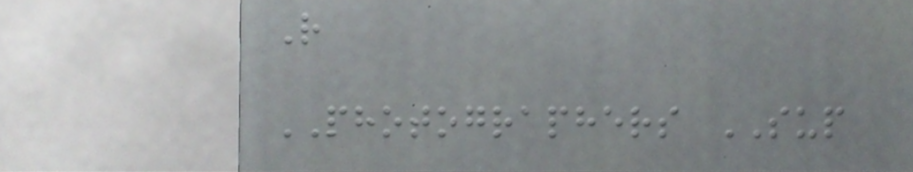R
PHOTOGRAPHERS SUP
